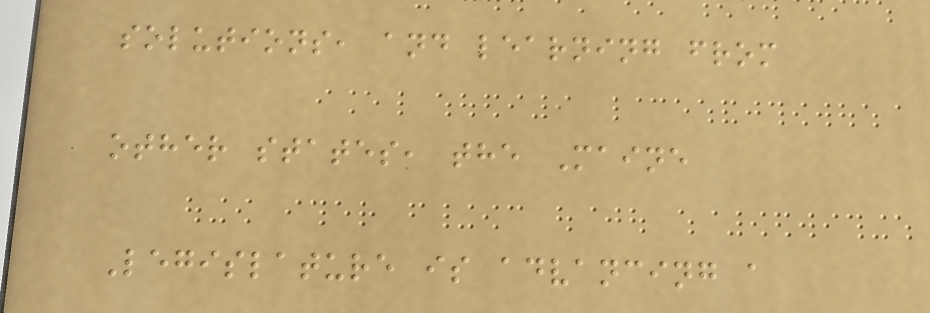solutions, and learning from
other states, the Maine
Legislature is advancing a
